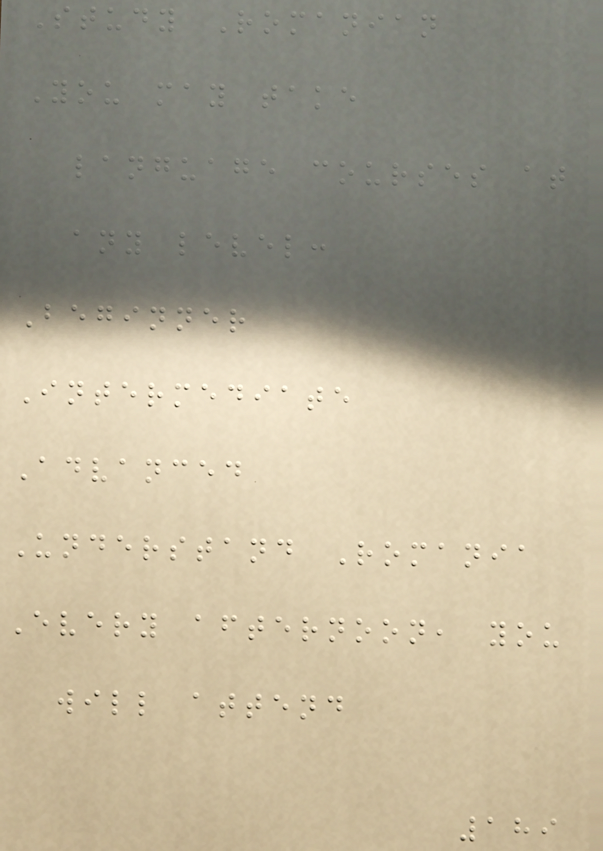Study Romanian
You may take
language courses at
any level:
Beginner
Intermediate
Advanced
Understand Romania
Every afternoon, you
will attend
189
